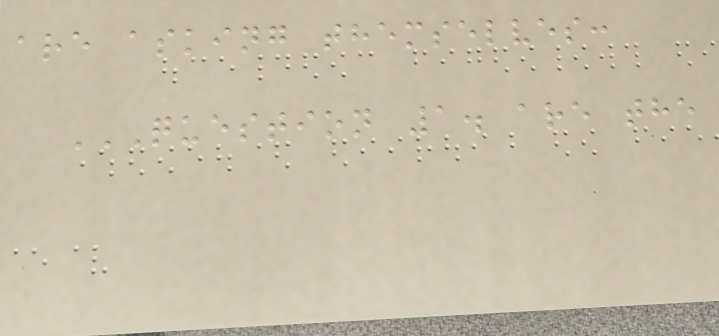are asking themselves:
QUESTION 1. ARE THE
